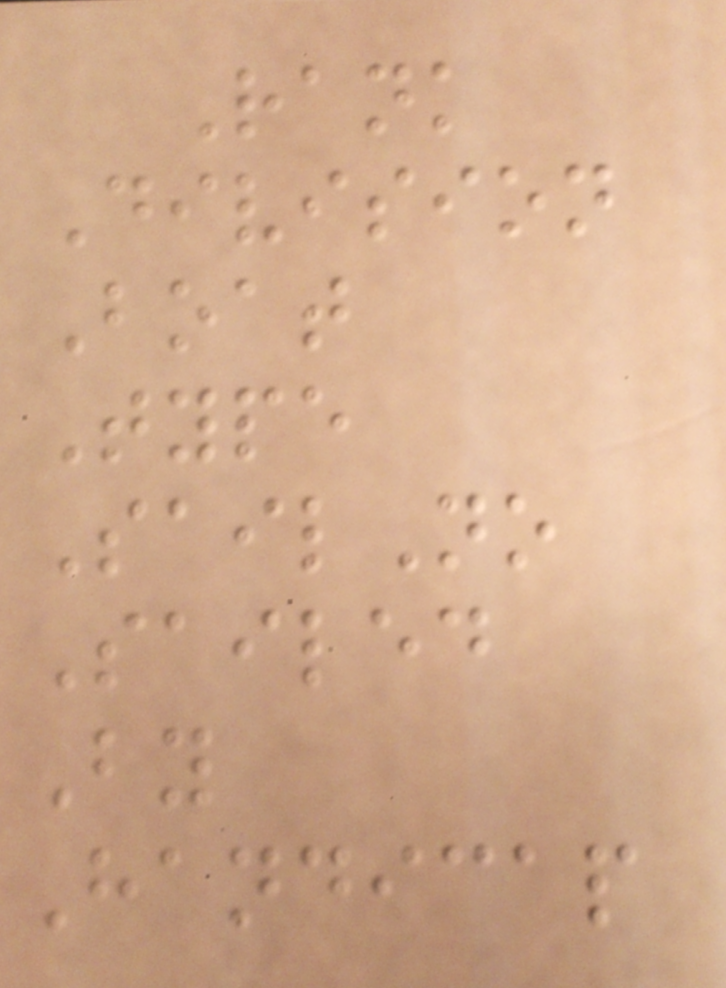Rank
Division
Boat
Type
SailNo
Sailed
By
Handicap
